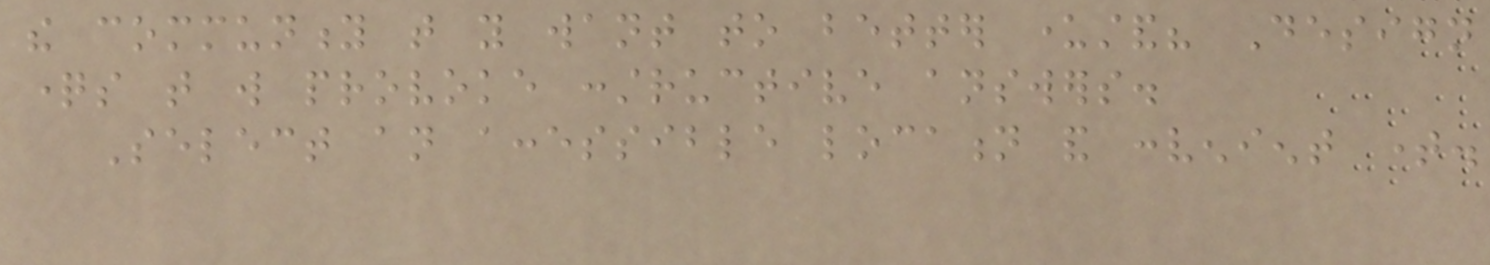the community that you want to better understand? Design
questions that will provoke constructive answers.
Select an accessible location and convenient time.
